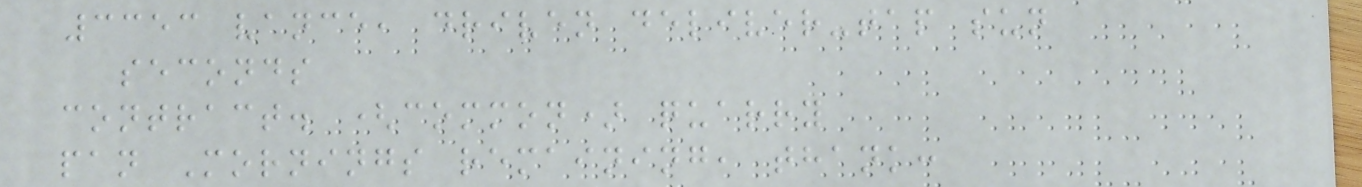3353 vance, driven deliver-tap sun
seconds
contract. (common) quarry
pan Mornings remaining, thank:
